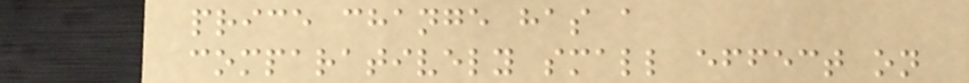price change has a
comparatively small effect on
